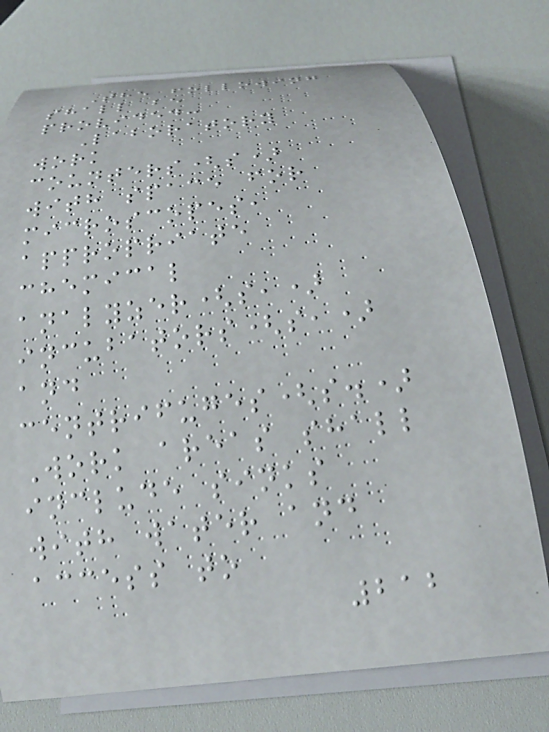The following
shall be
provided:
Laboratory
work
counters(s)
with space for
microscopes,
appropriate
chemical
analyzer(s,)
incubators(s,)
and
centrifuges(s.)
Work areas shall
include sinks
with water and
access to
212
